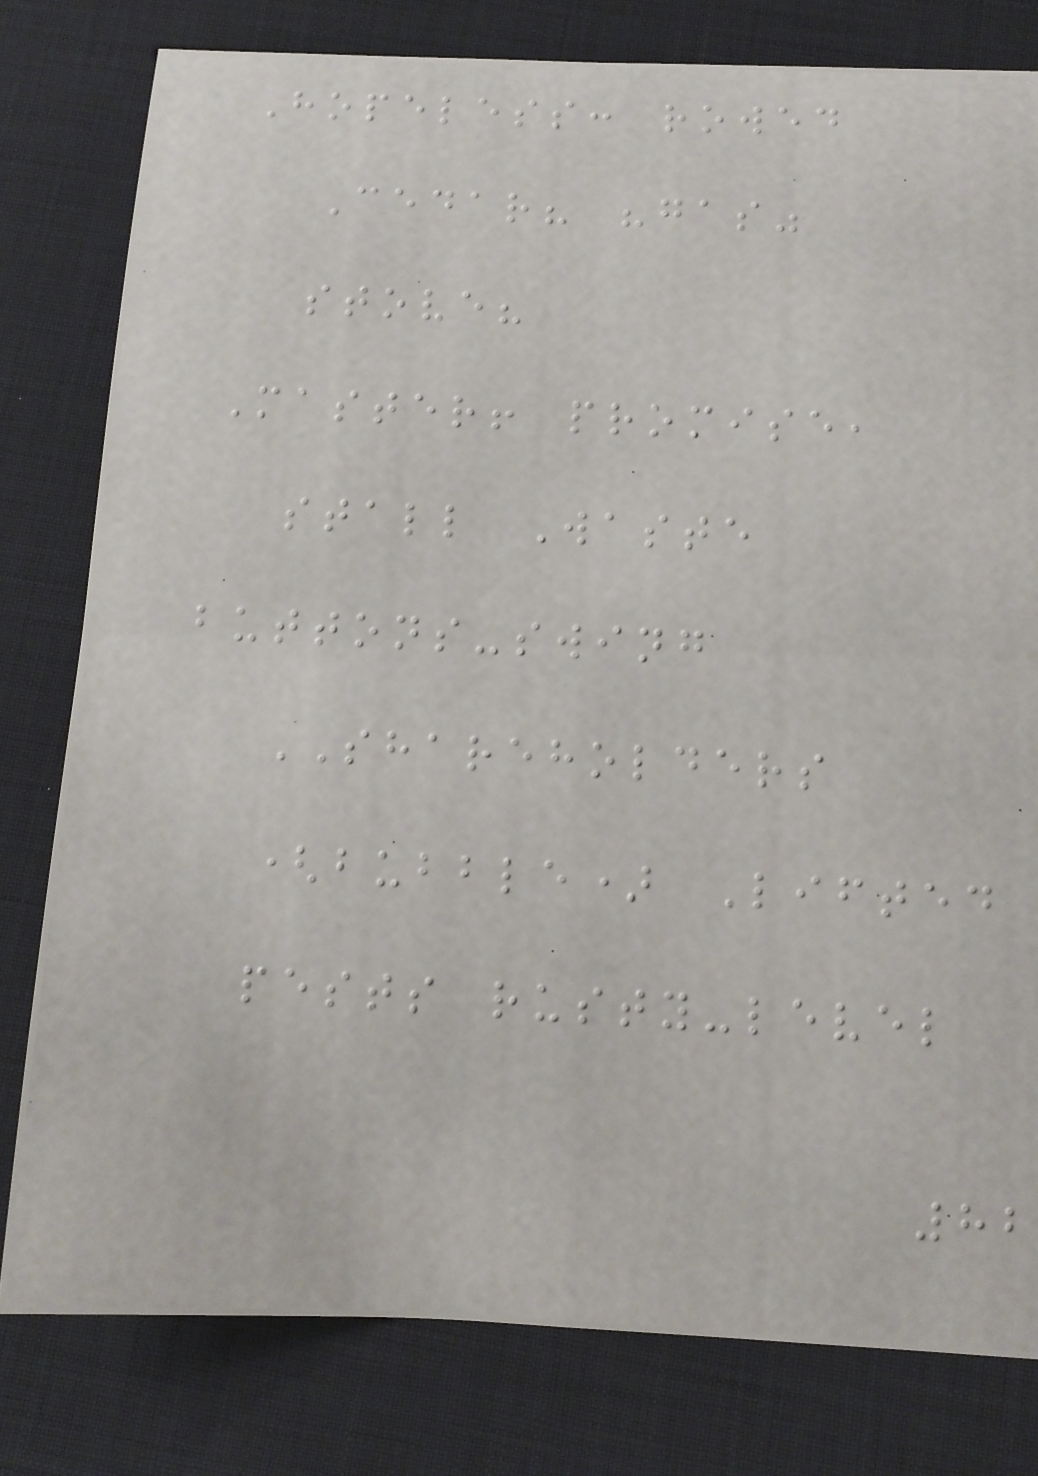Hopeless: rowed
Cedar? "gas"
stove?
Master! promise,
stall Waste
buttons-swing
SHAREHOLDERS
(bubble) Lifted
pests rusty-level
82
